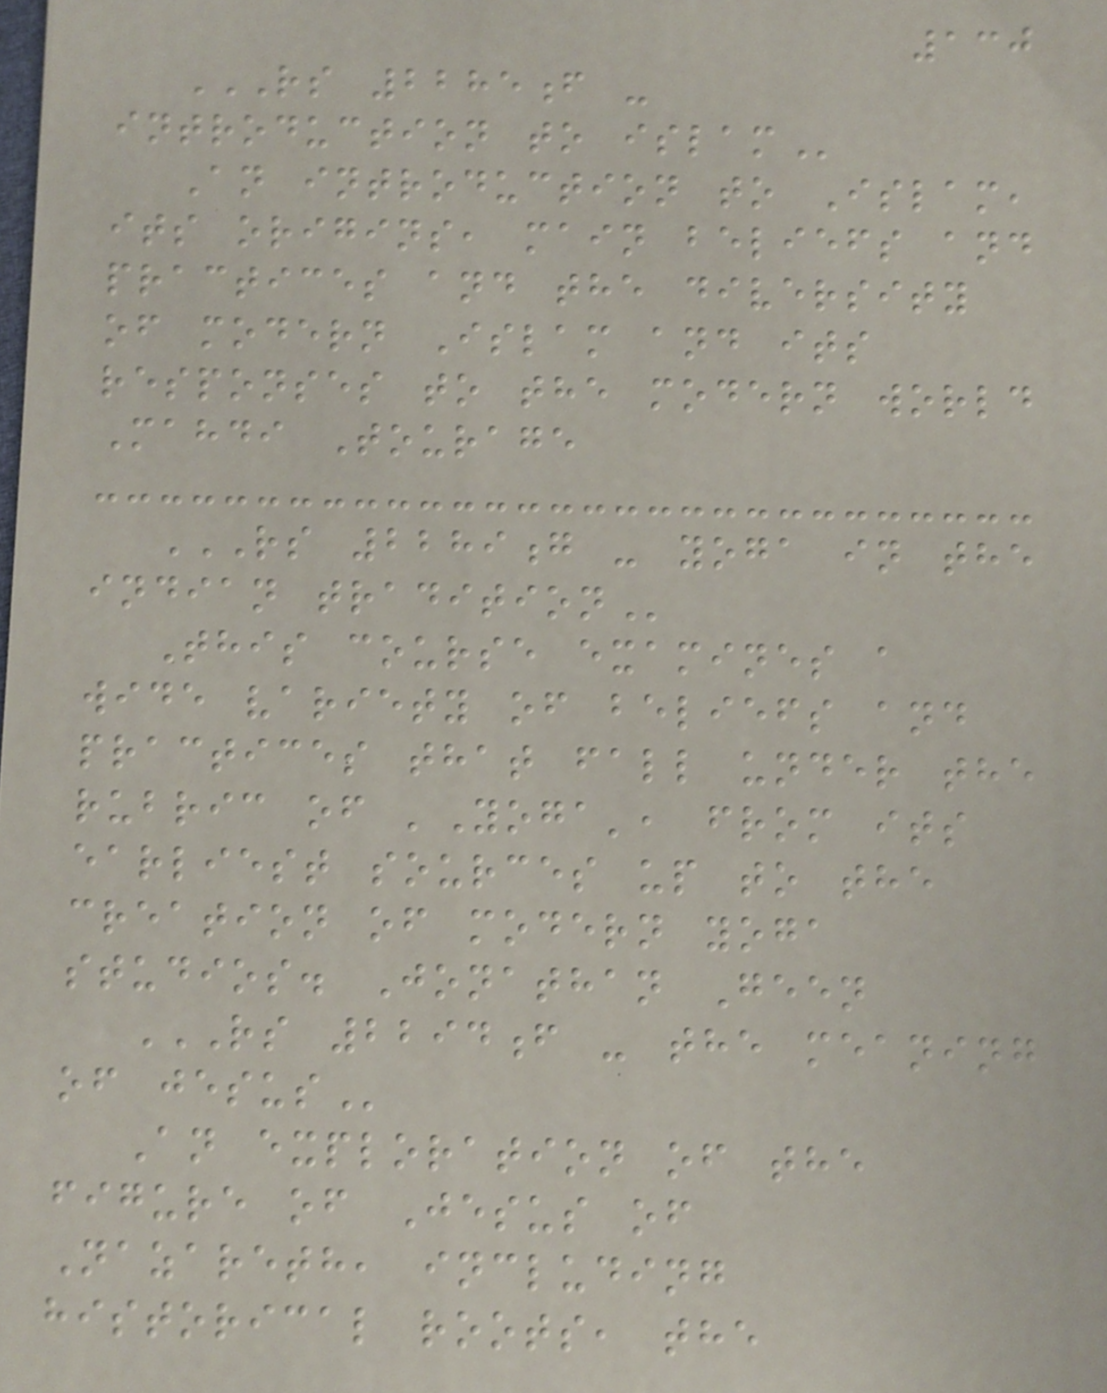130
RS 2285F -
INTRODUCTION TO ISLAM
An introduction to Islam,
its origins, main beliefs and
practices and the diversity
of modern Islam and its
responses to the modern world
Mahdi Tourage
RS 2289G - YOGA IN THE
INDIAN TRADITION
This course examines a
wide variety of beliefs and
practices that fall under the
rubric of 'Yoga', from its
earliest sources up to the
creation of modern yoga
studios. Jonathan Geen
RS 2294F - THE MEANING
OF JESUS
An exploration of the
figure of Jesus of
Nazareth, including
historical roots, the
